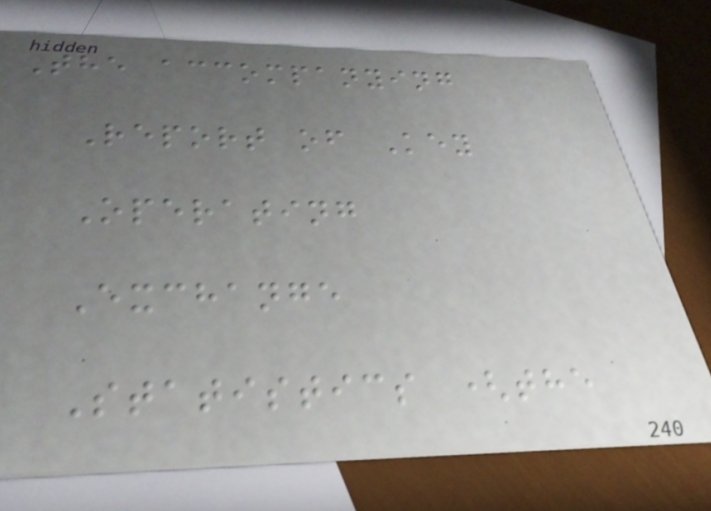The accompanying
Report of Key
Operating
Exchange
Statistics (the
